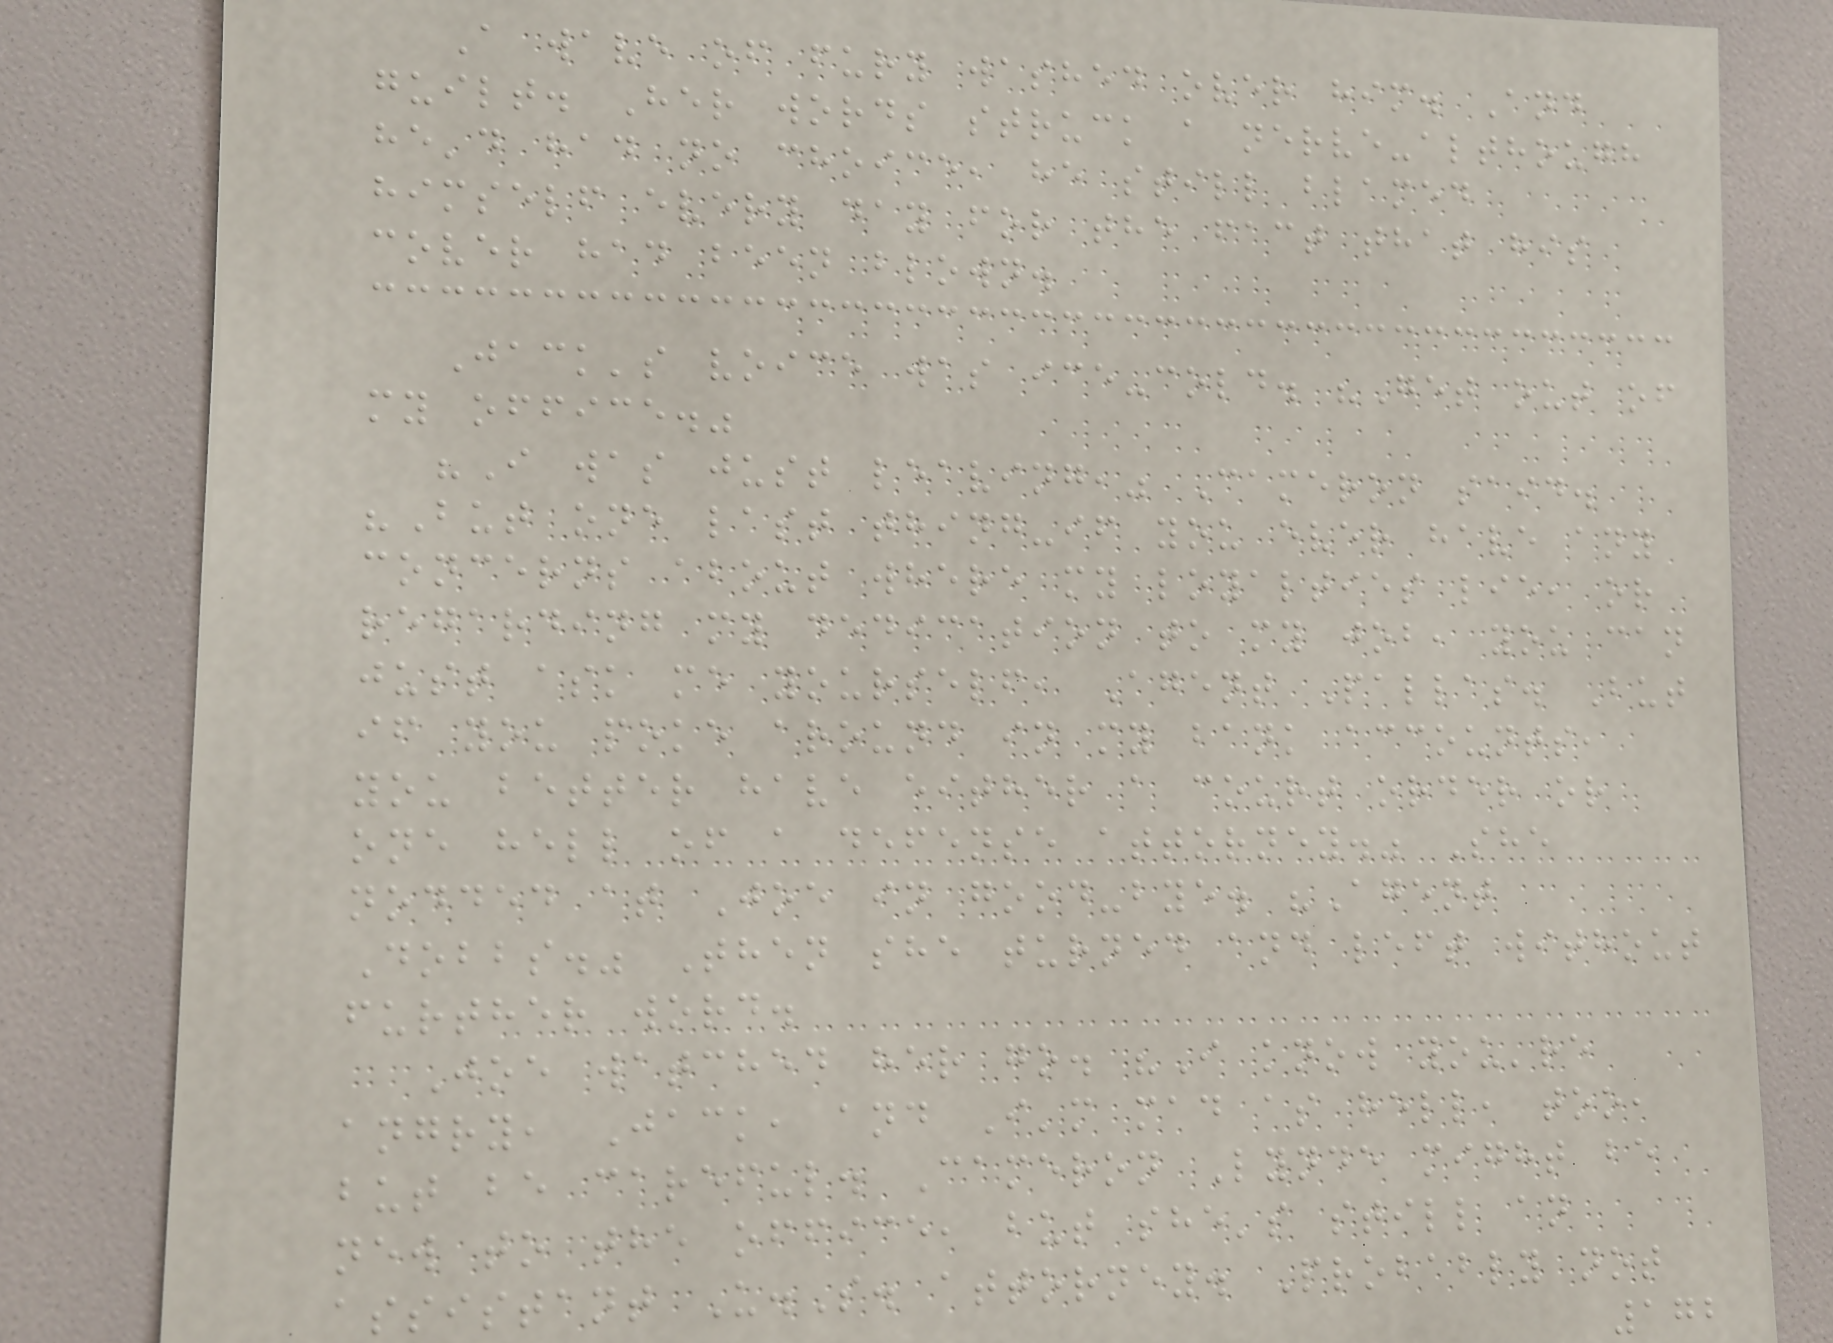A wave of fury washed over him. And
guilt. Her words struck a nerve-although
he'd had no choice, he still blamed
himself every day for the fact that his
cover had been blown.
Jack's voice was ice-cold. "Get out of
my office."
"I was just leaving," Cameron said.
"But one last thing-if you ever have any
concerns about where my loyalties lie, or
regarding my dedication to my job, you can
just ask me yourself, Agent Pallas. But
if you poke around in my bank accounts,
you better have either a court order or
one hell of a defense attorney." She
nodded at Joe in good-bye. "Agent
Dobbs." Then she turned and left without
further word.
Joe watched her go. "I know you're
angry, Jack, and I'm mad as hell, too,
but be careful. Cameron Lynde might be
new to the office, but she's still an
assistant U.S. attorney. Probably not
172
